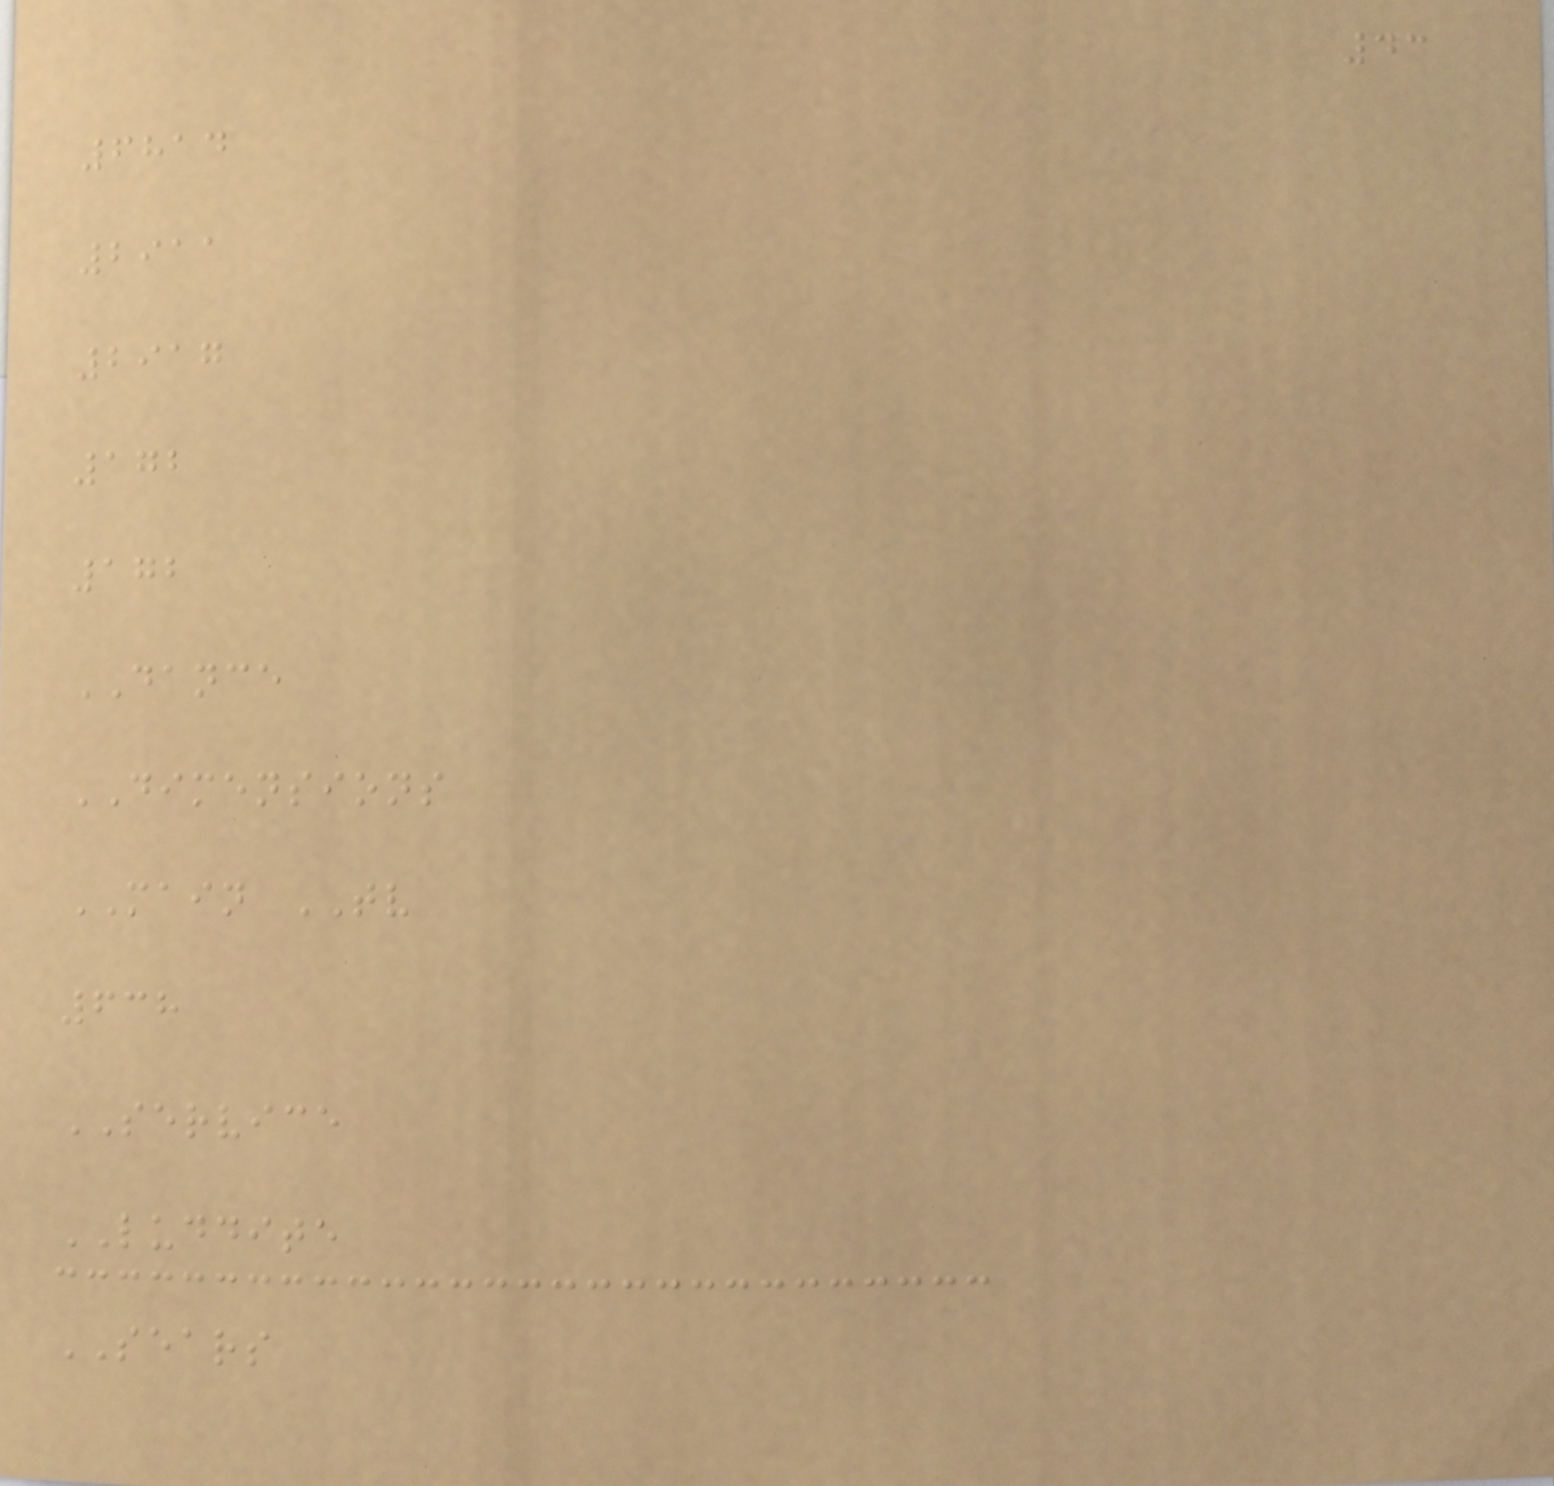43
6814
2911
2917
172
172
DANCE
DIMENSIONS
MAIN TV
638
SERVICE
LUDDITE
SEARS
